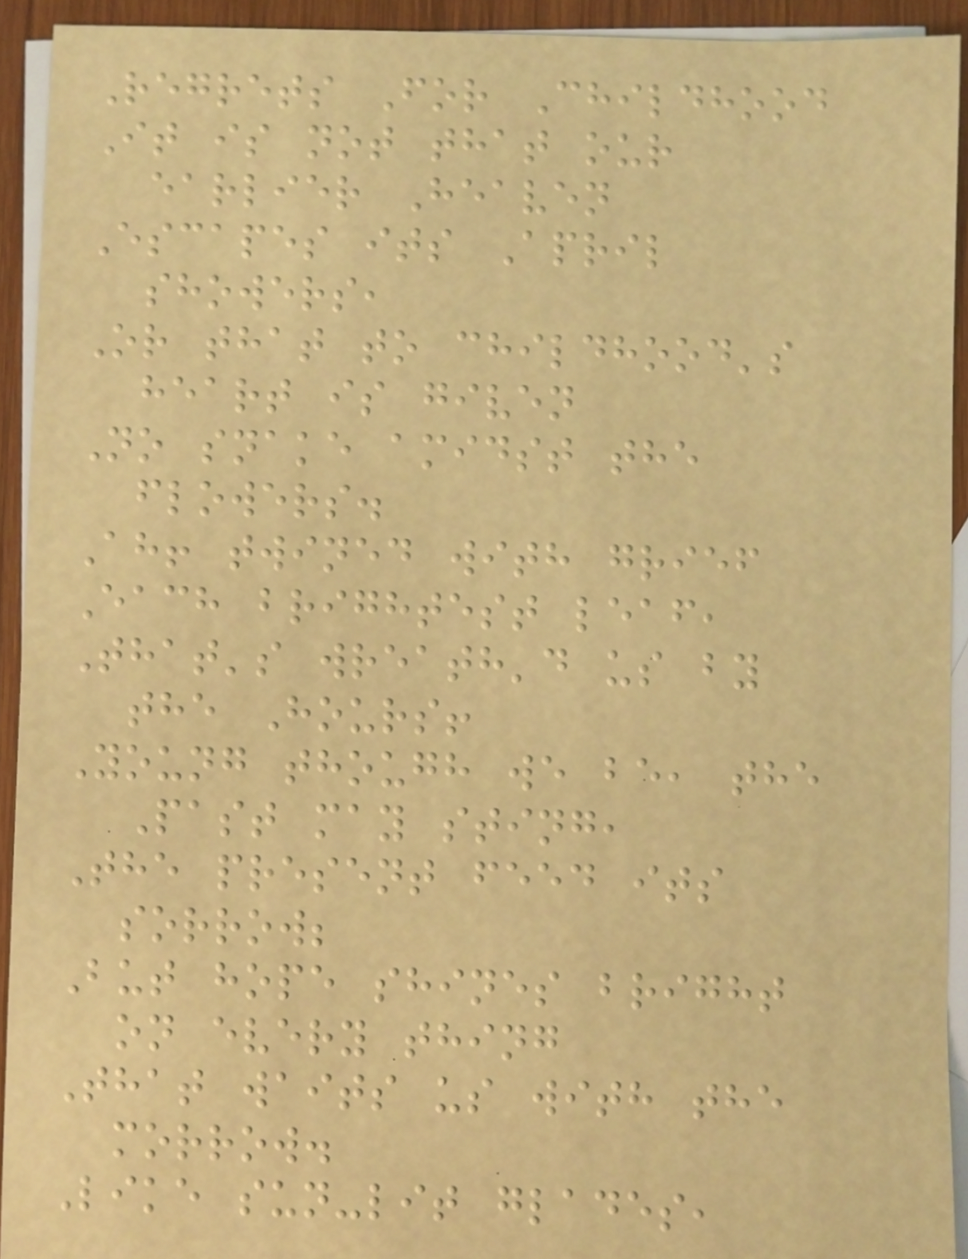Regrets For Childhood
It is not that our
earlier Heaven
Escapes its April
showers,
Or that to childhood's
heart is given
No snake amidst the
flowers.
Ah! twined with grief
Each brightest leaf,
That's wreath'd us by
the Hours!
Young though we be, the
Past may sting,
The present feed its
sorrow;
But hope shines bright
on every thing
That waits us with the
morrow.
Like sun-lit glades,
